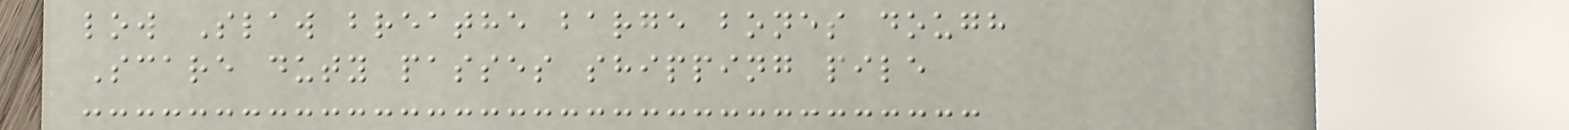low Slaw breathe barge bones dough
Scare duty passes shipping pile
